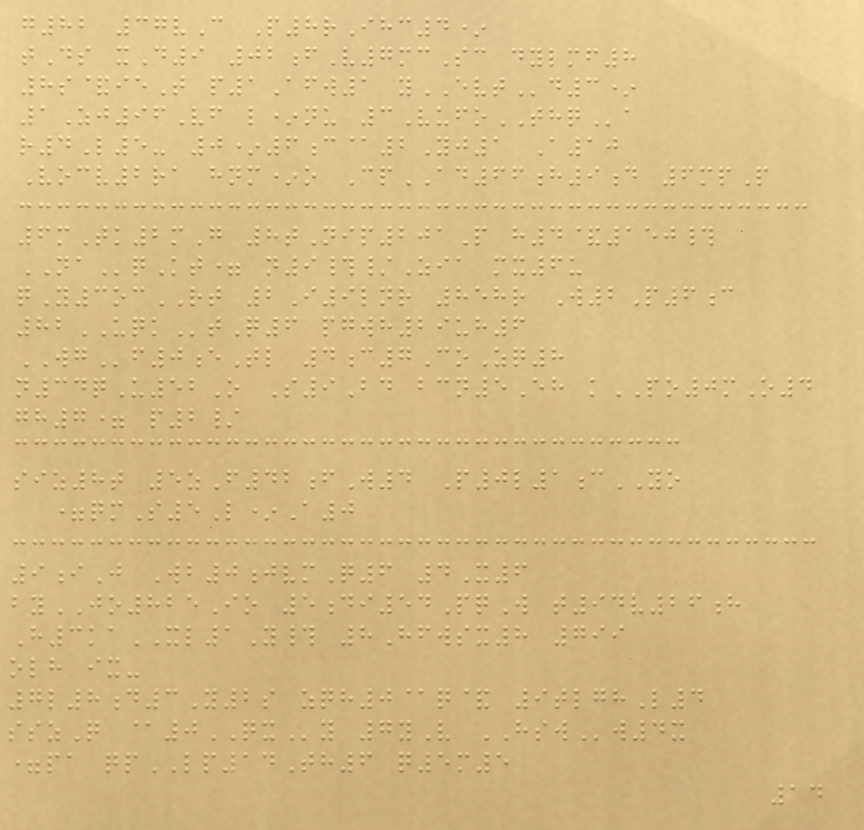g82 37vC P8rIhc4*
tDs xD9 02fV7mcSc dylmf8
8s&ieT p1Afw1 yEVTd3*
1Zj96Vf l*nu 3VufoTHQa
r4L5- 0*6c@2Yj1 A10
Vocv2ra hnm*o CpAD66h9d 6mpP
6mTk2mG 8tNip201P h4&150#
NAqKt= n9#/Zia mx6u
qY3ocRT 2I9lnr 858r W2P6c
82UQKtQ6 pgwh29uh6
WGf0eTl 4c7CoZq8
n34qU52O S9Bd bcn5Eh kPO0mO4
gh7= p2/
siz8t 5zF42fW4 P0l1cYO
=qmS5L*A0
9iJ Wb0jvmQ6 4X6
byJO825Io 5di54PqW t94v26h
H3kaXL1Y# 8Hfwsx8 799
olh ix-
7l8d3Y2s zqh0@q& 9tlghL4
sszQ @0QXy 7yV HSWw4x
=pa qpLP14Th6 q5m5
14
